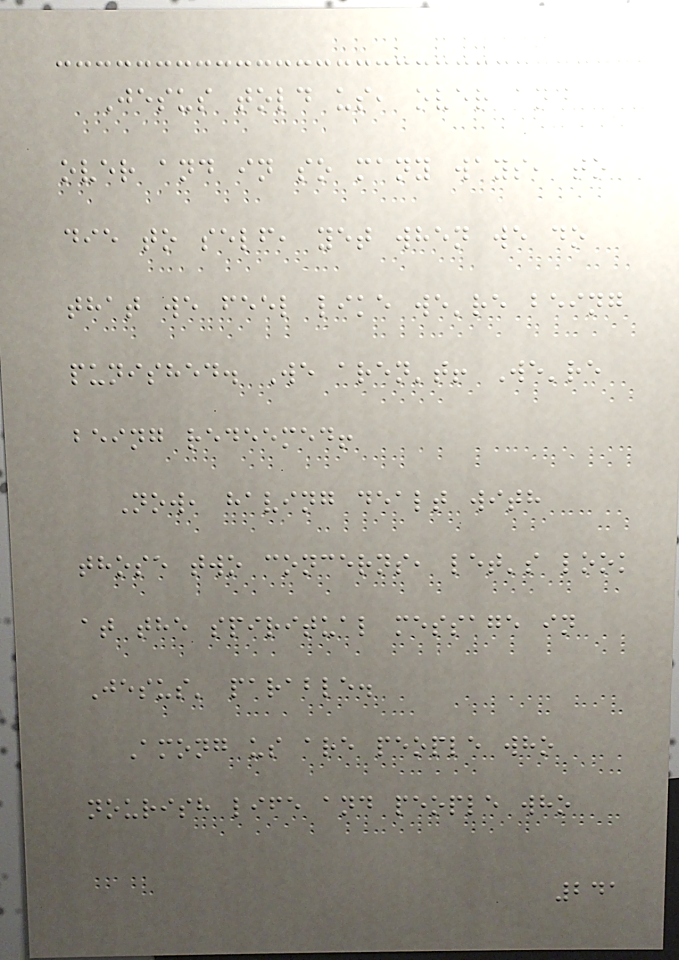Jesus told us, over and
over and in so many ways, to
die to self, yet when we do
that we feel like we're being
punished. We aren't! We're
being redeemed!
Now, having dealt with
those two concerns, let's look
at the spiritual message in
Jesus' parable.
Among us are people who
nourish life and people who
241
